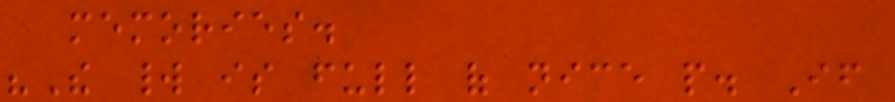memories.
"The world is full of nice people. If
